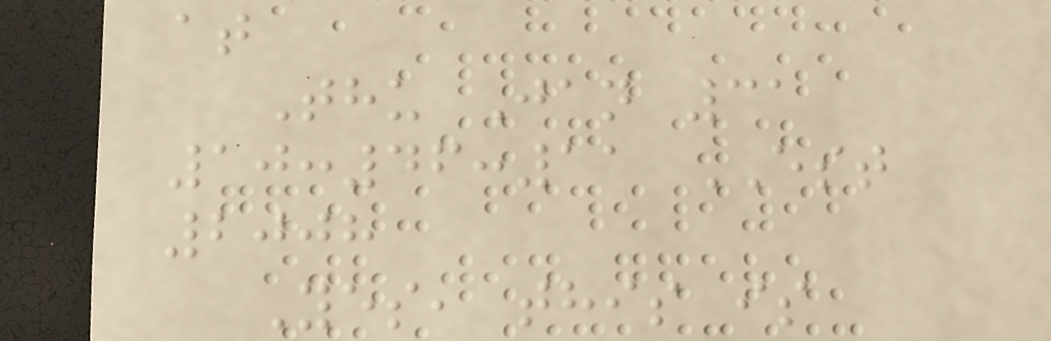at
Thu Jan 31
10:46:11 EST
2008
Yes, this is
